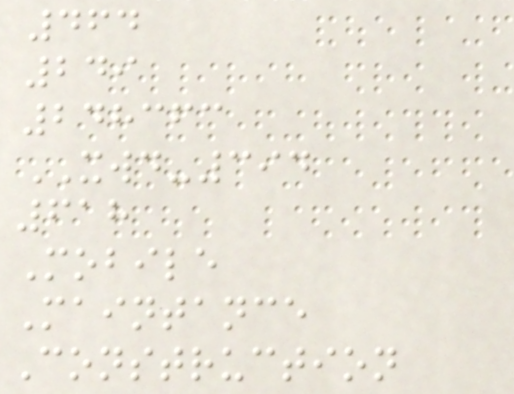464
249
248363
XWD-394
618
Mobile
Maintance
Construction
